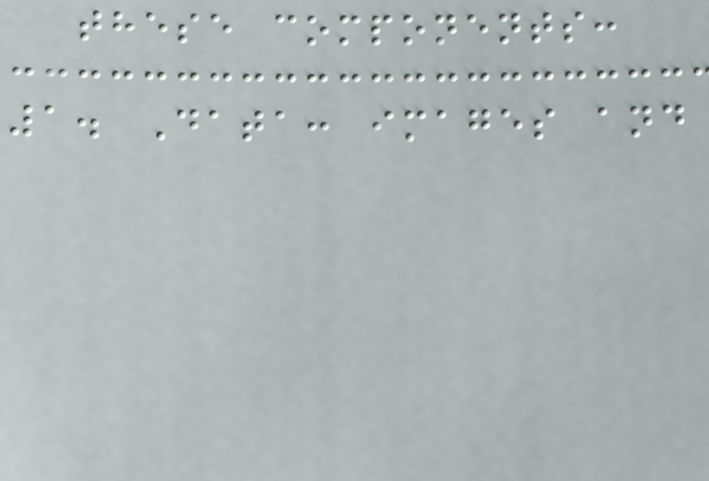these components:
1. Data: images and
